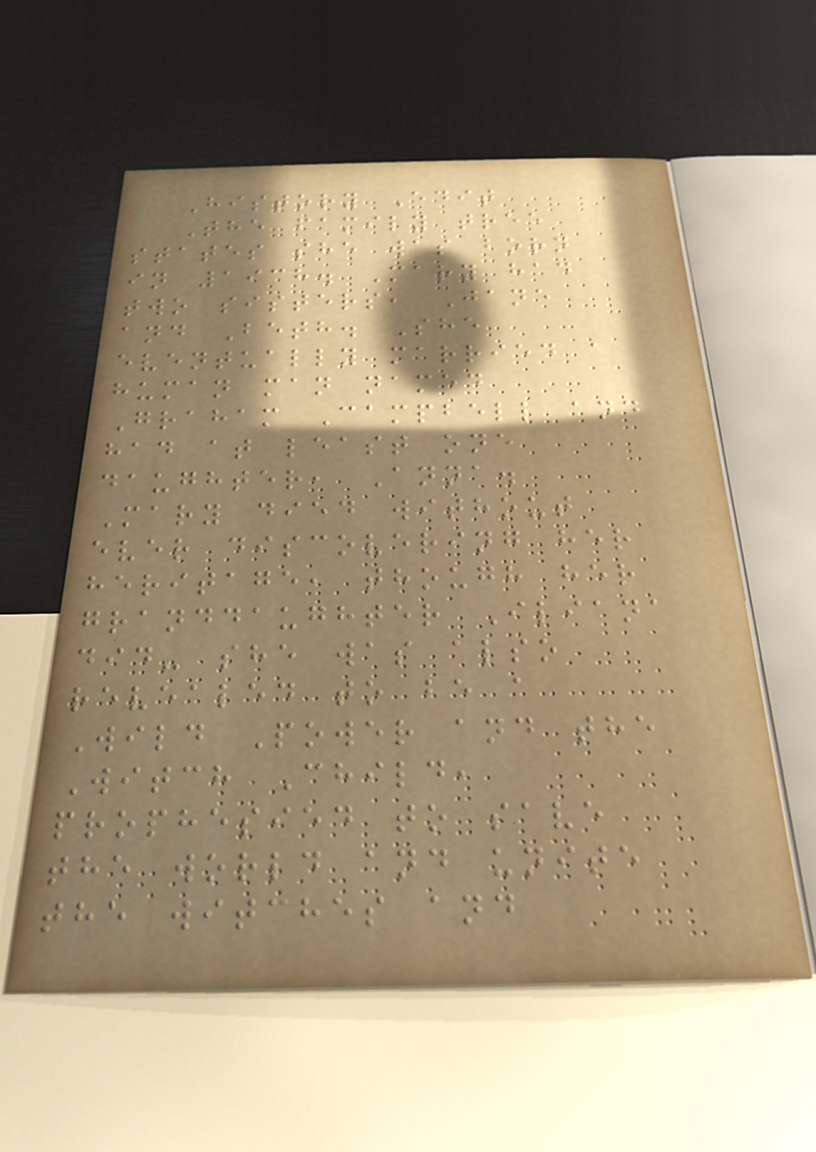History Edit
The family tree
states she was born
in 1938. Mary had
two sisters, Jane
and Beth. She
eventually married a
human man named
Graham Campbell and
had at least one
daughter, Anna.
Mary died without
ever discovering her
heritage, though her
granddaughter Iliana
did- she was also
revealed to be a
Wild Power and the
Witch Child,
prophesied to save
the world and unite
the witches and
